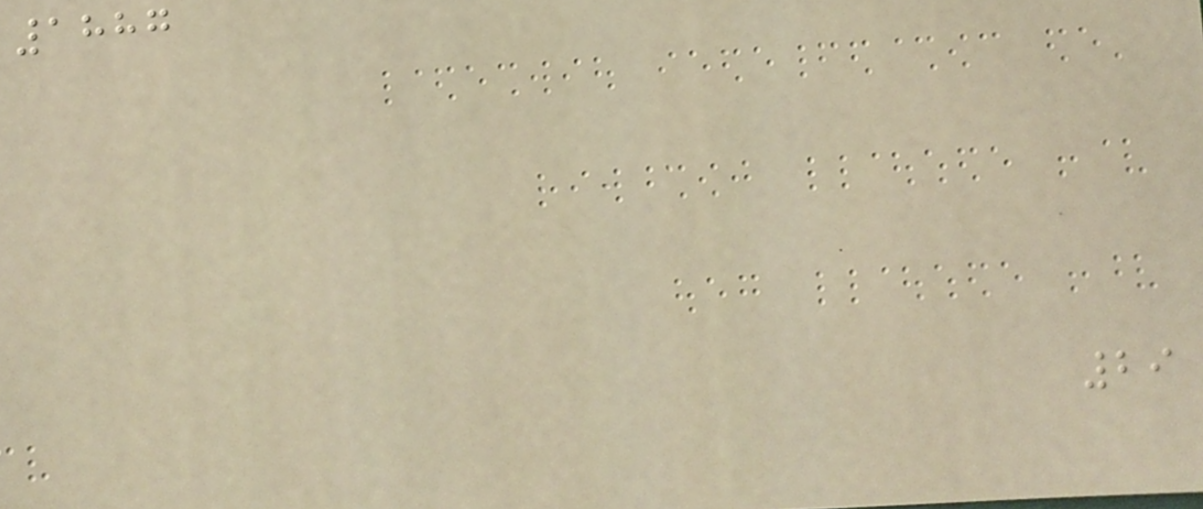1887
29
